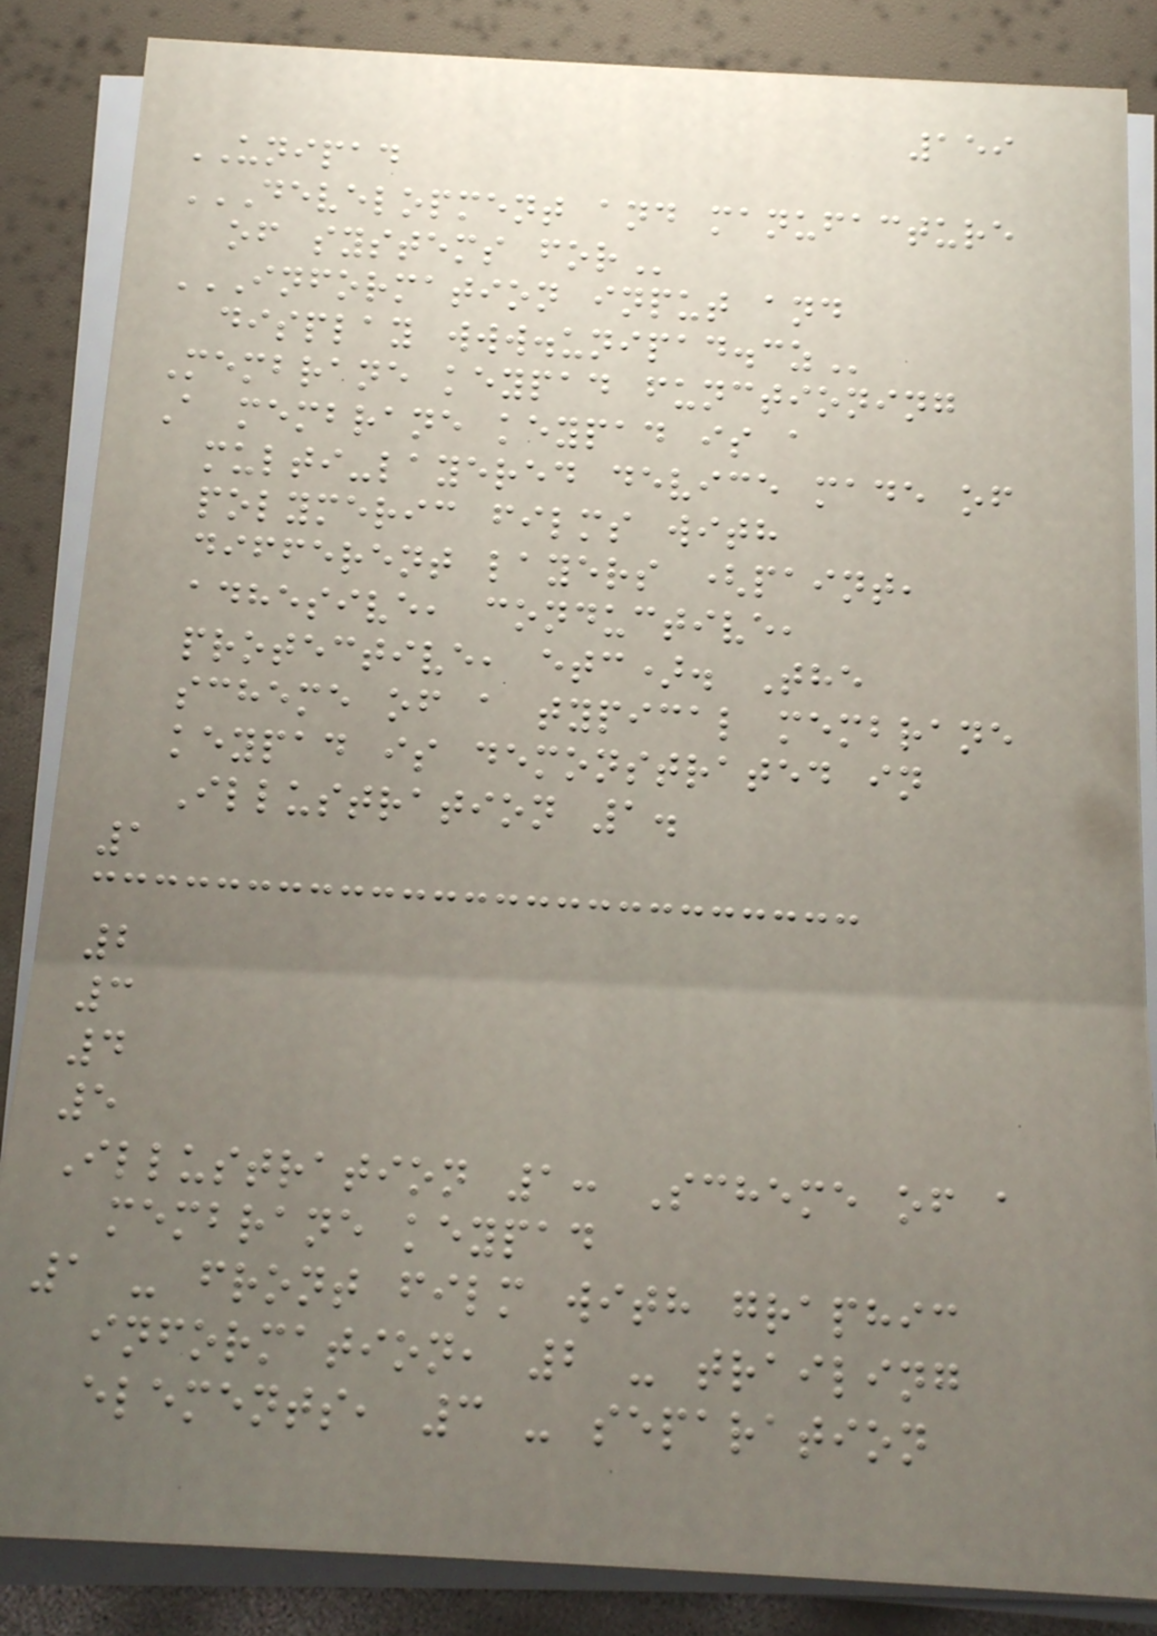159
UNIPAD
DEVELOPMENT AND MANUFACTURE
OF SYSTEMS FOR
INFORMATION INPUT AND
DISPLAY WWW.UNIPAD.CZ
Membrane keypad functioning
A membrane keypad is a
multi-layered device made of
polymeric films with
different layers (paint,
adhesive, conductive,
protective, etc). The
scheme of a typical membrane
keypad is demonstrated in
Illustration 1.
1
2
3
4
5
Illustration 1: Scheme of a
membrane keypad
1 - front film with graphic
information, 2 - trailing
elements, 3 - separation
